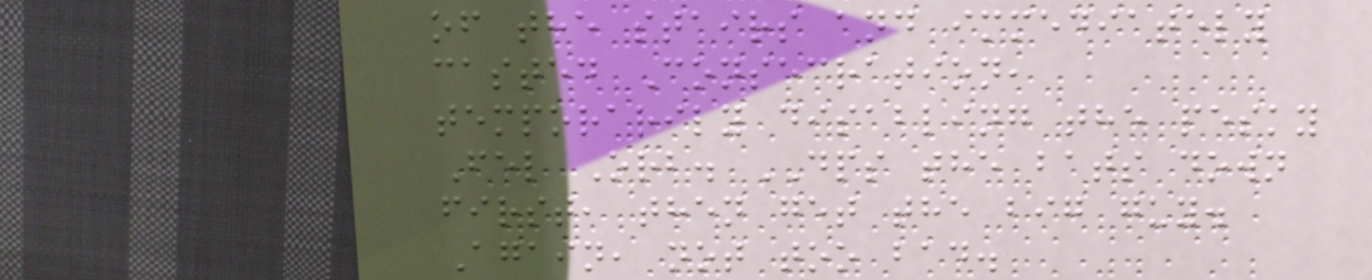of the stairs and immediately
casted Consecration,
temporarily disabling the pesky
Fel Orb. DPS the bats down
first, then get the big guy.
Again, not too bad.
